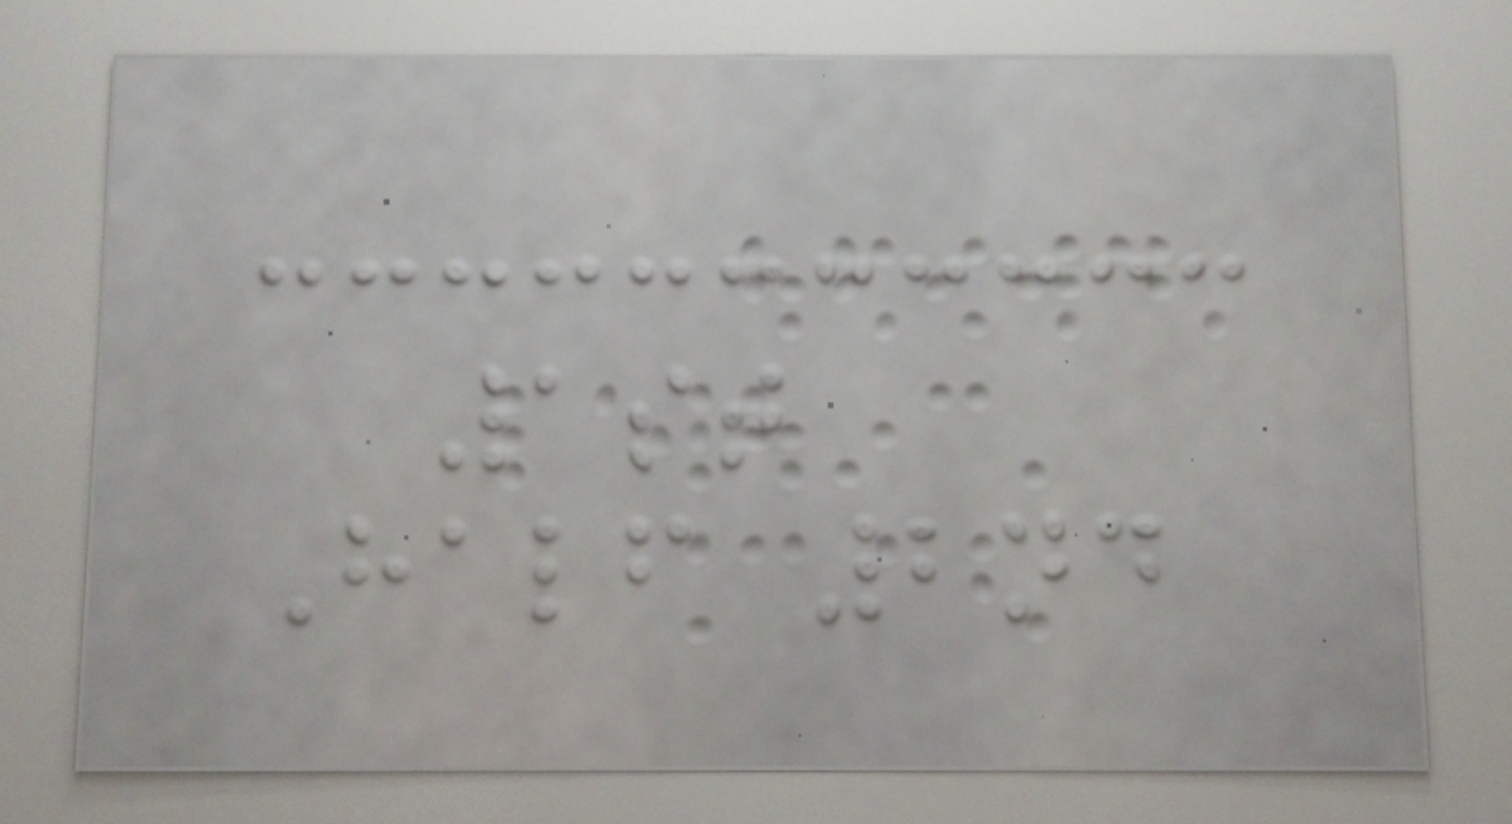1st
Half 2nd
